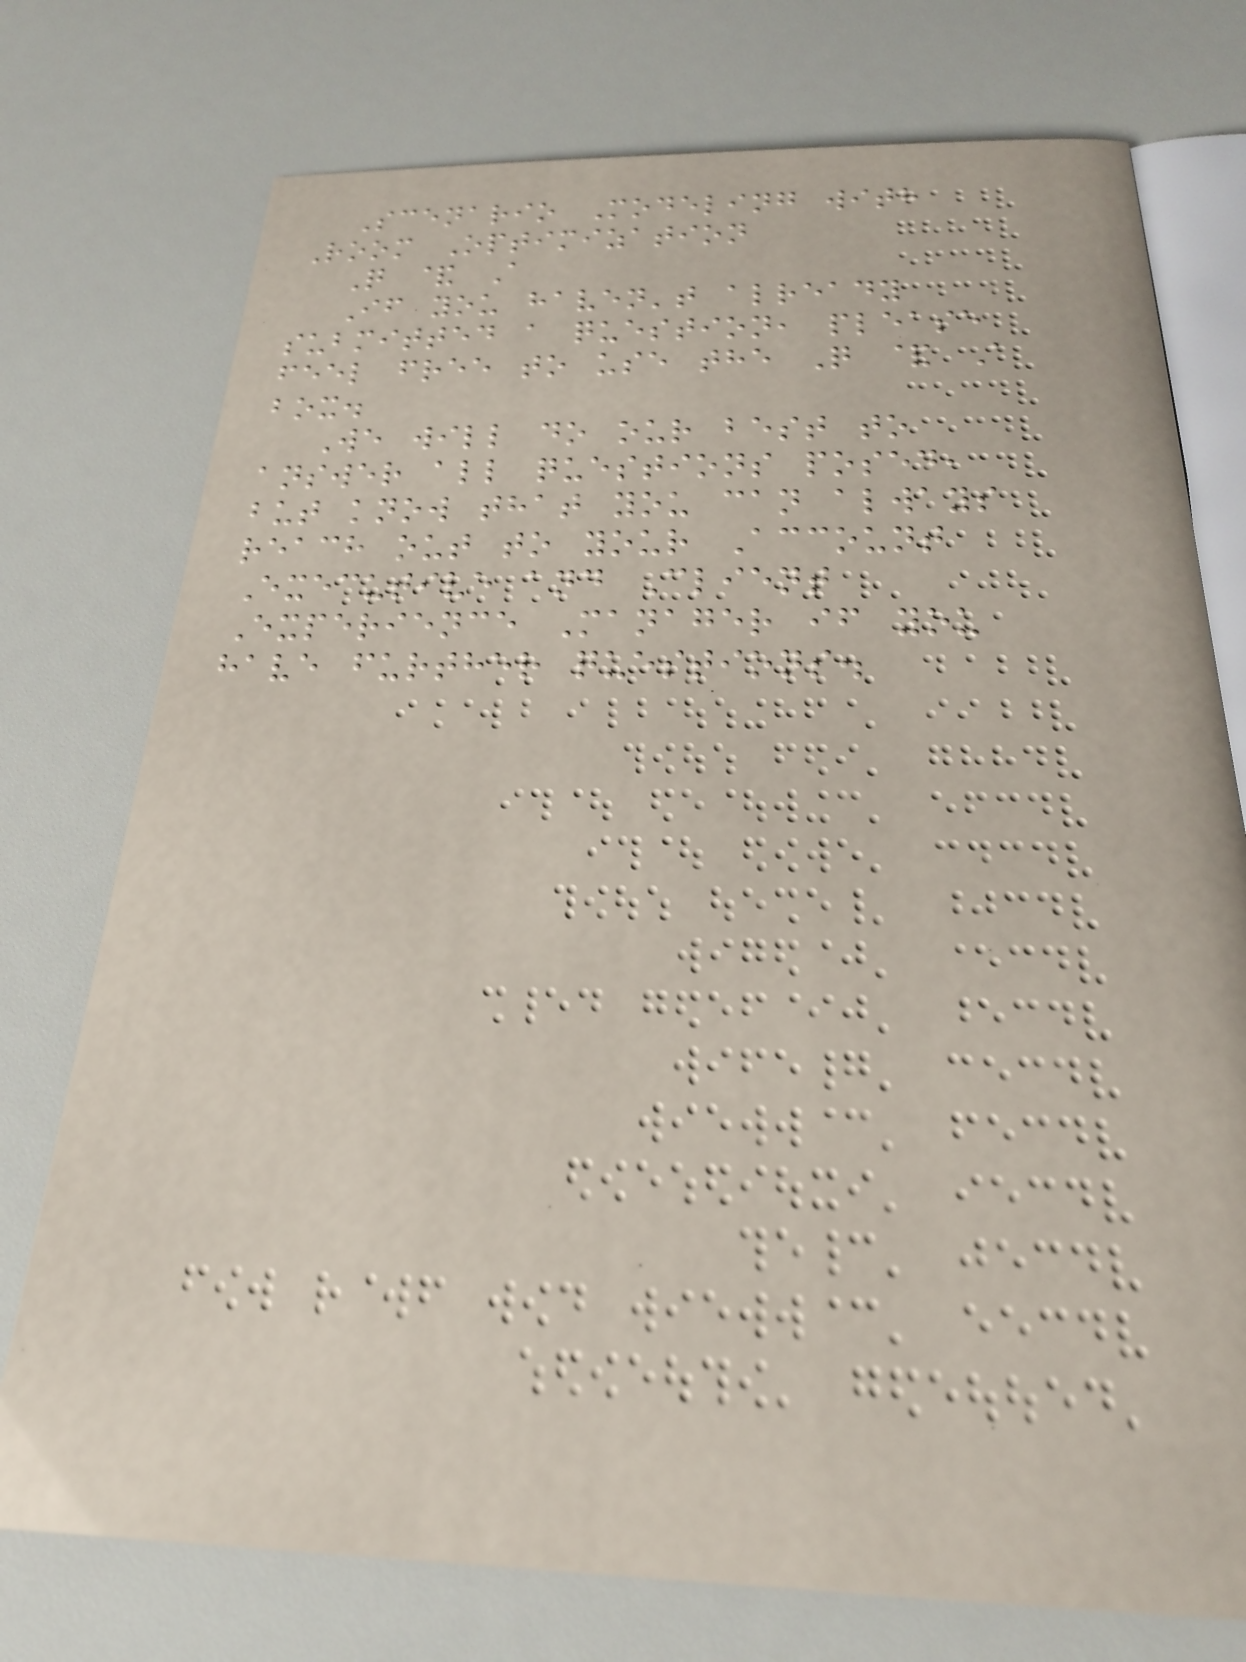Scenario Modeling with
Room Optimization
Q & A
If you haven't already
submitted a question, please
feel free to use the Q & A
box.
We will do our best to
answer all questions posed,
but know that you can always
reach out to your Account
Executive and Client
Experience Manager if you
have further questions.
